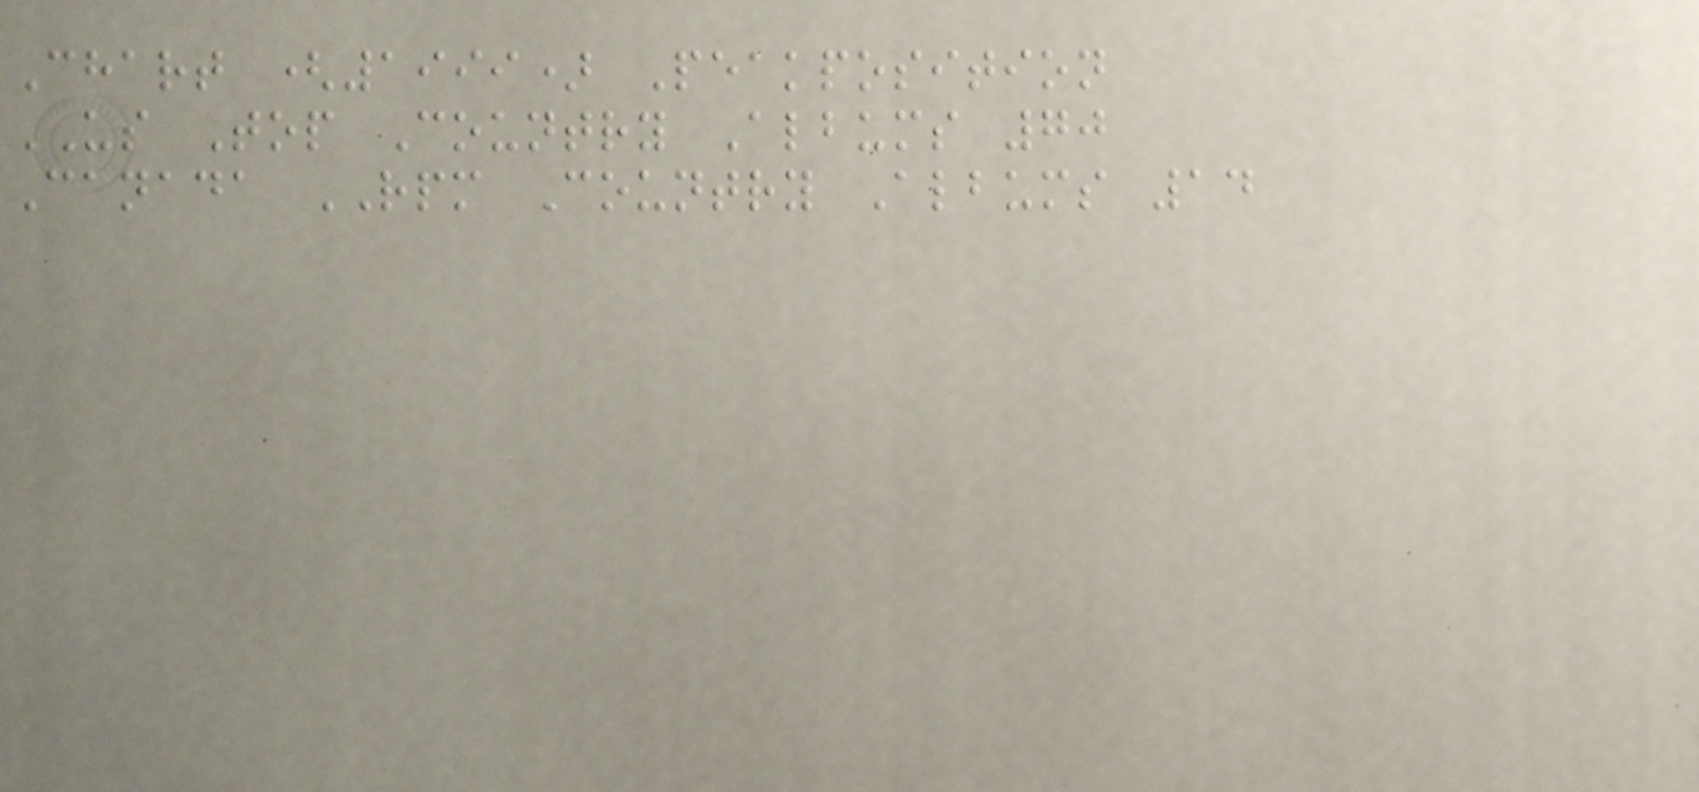Chart (1999) Peakposition
US Top Country Albums 70
Canada RPM Country Albums 14
